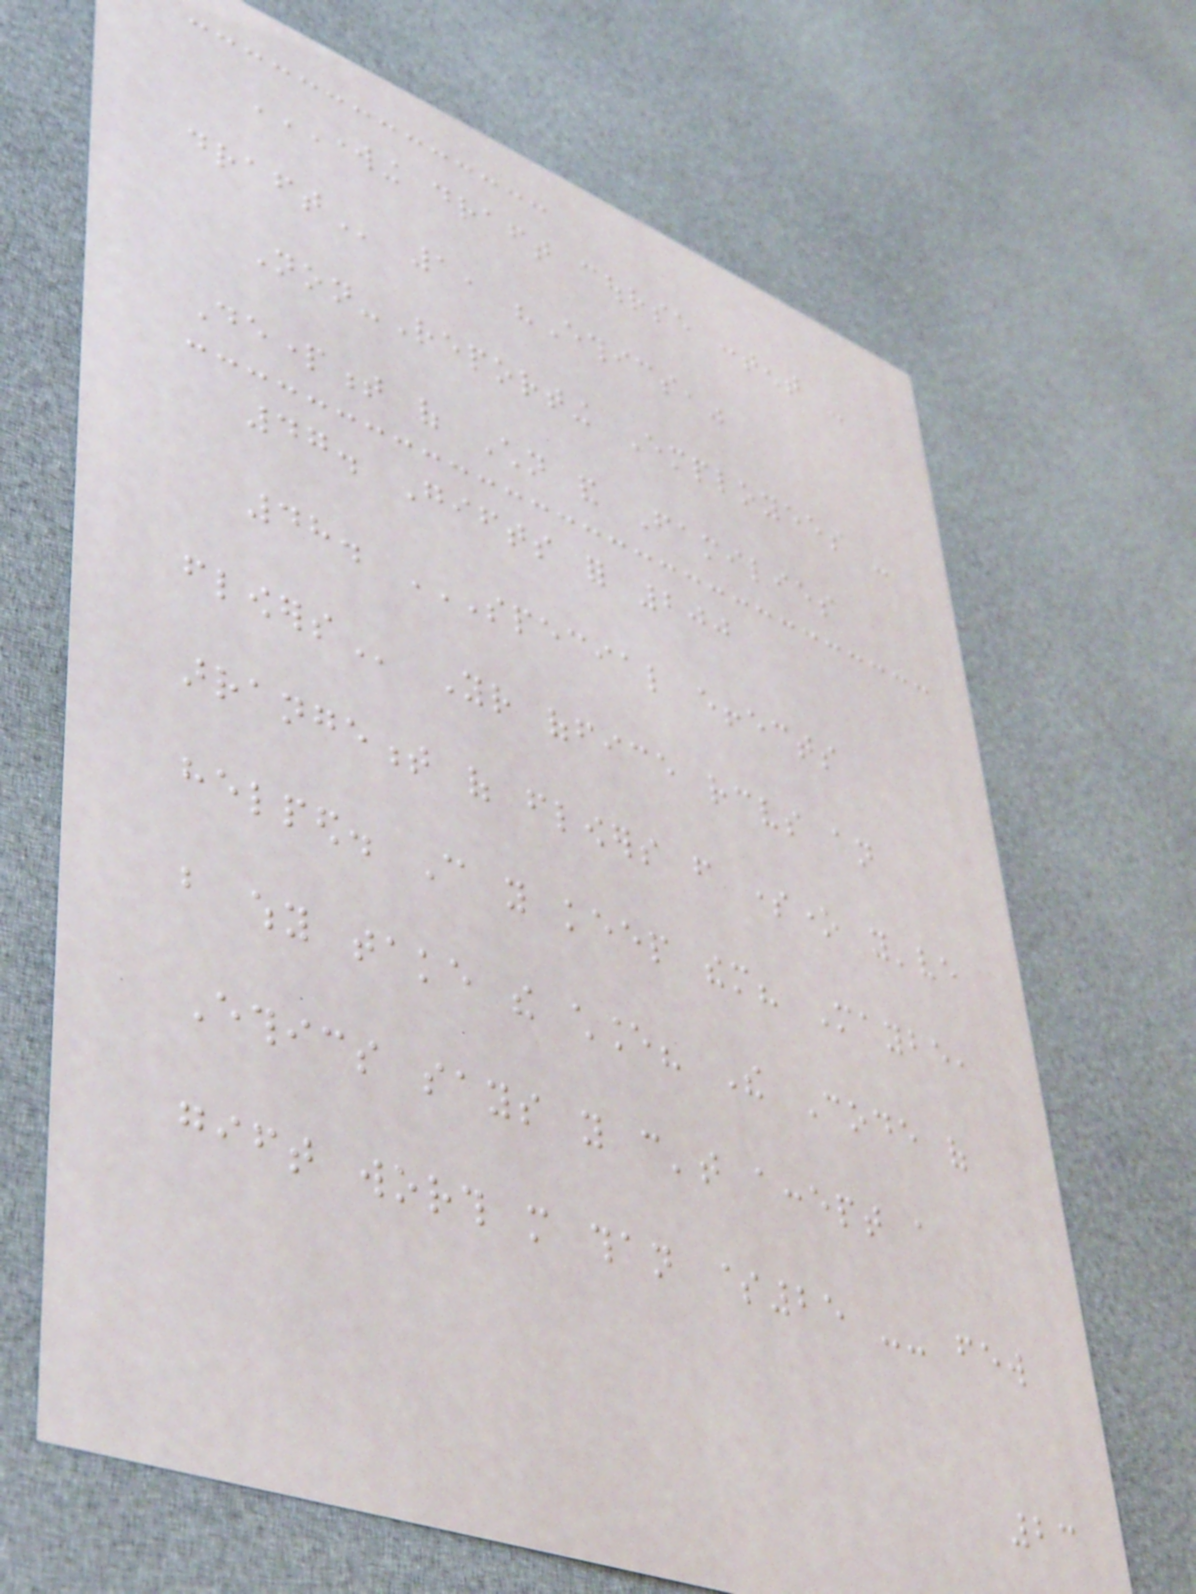WORKING DRAFT COURSE CONTENT -
DRAFT 1, "Ethics,"
Non-Reporting Employees -
Department of Children and Families
47. Gifts for 200
48. SPECIAL EFFECTS
FLOWERS Your office receives an
arrangement of flowers from someone you've
helped. Can you keep them? Maybe,
but why take the chance? The Code of
Ethics says you can't accept a
gift worth more than $25 -- few
23
